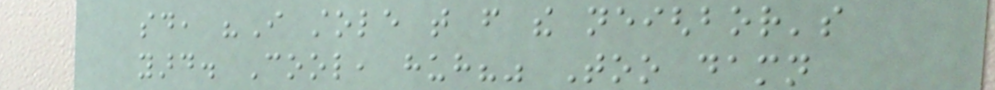said, "I stole that from the neighbor's
yard. Cool, huh?" Too damn
